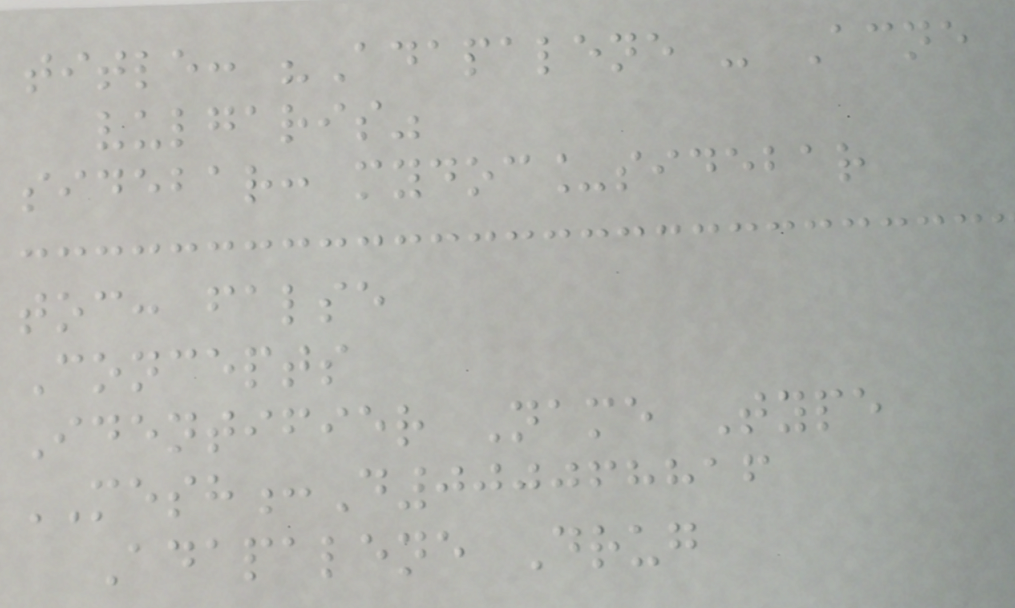title: "Adapalene - Acne
vulgaris"
sidebar: mydoc_sidebar
toc: false
Concepts
Identifier Name Type
MESH:D000068816
Adapalene Drug
